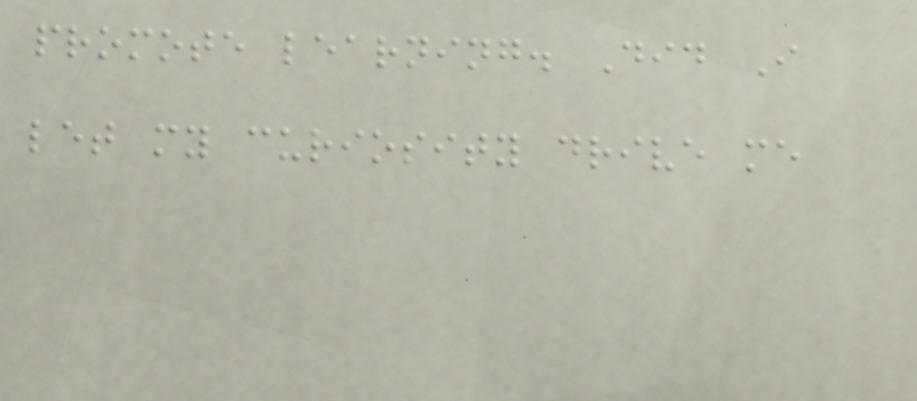promote learning. Did I
let my curiosity drive me
